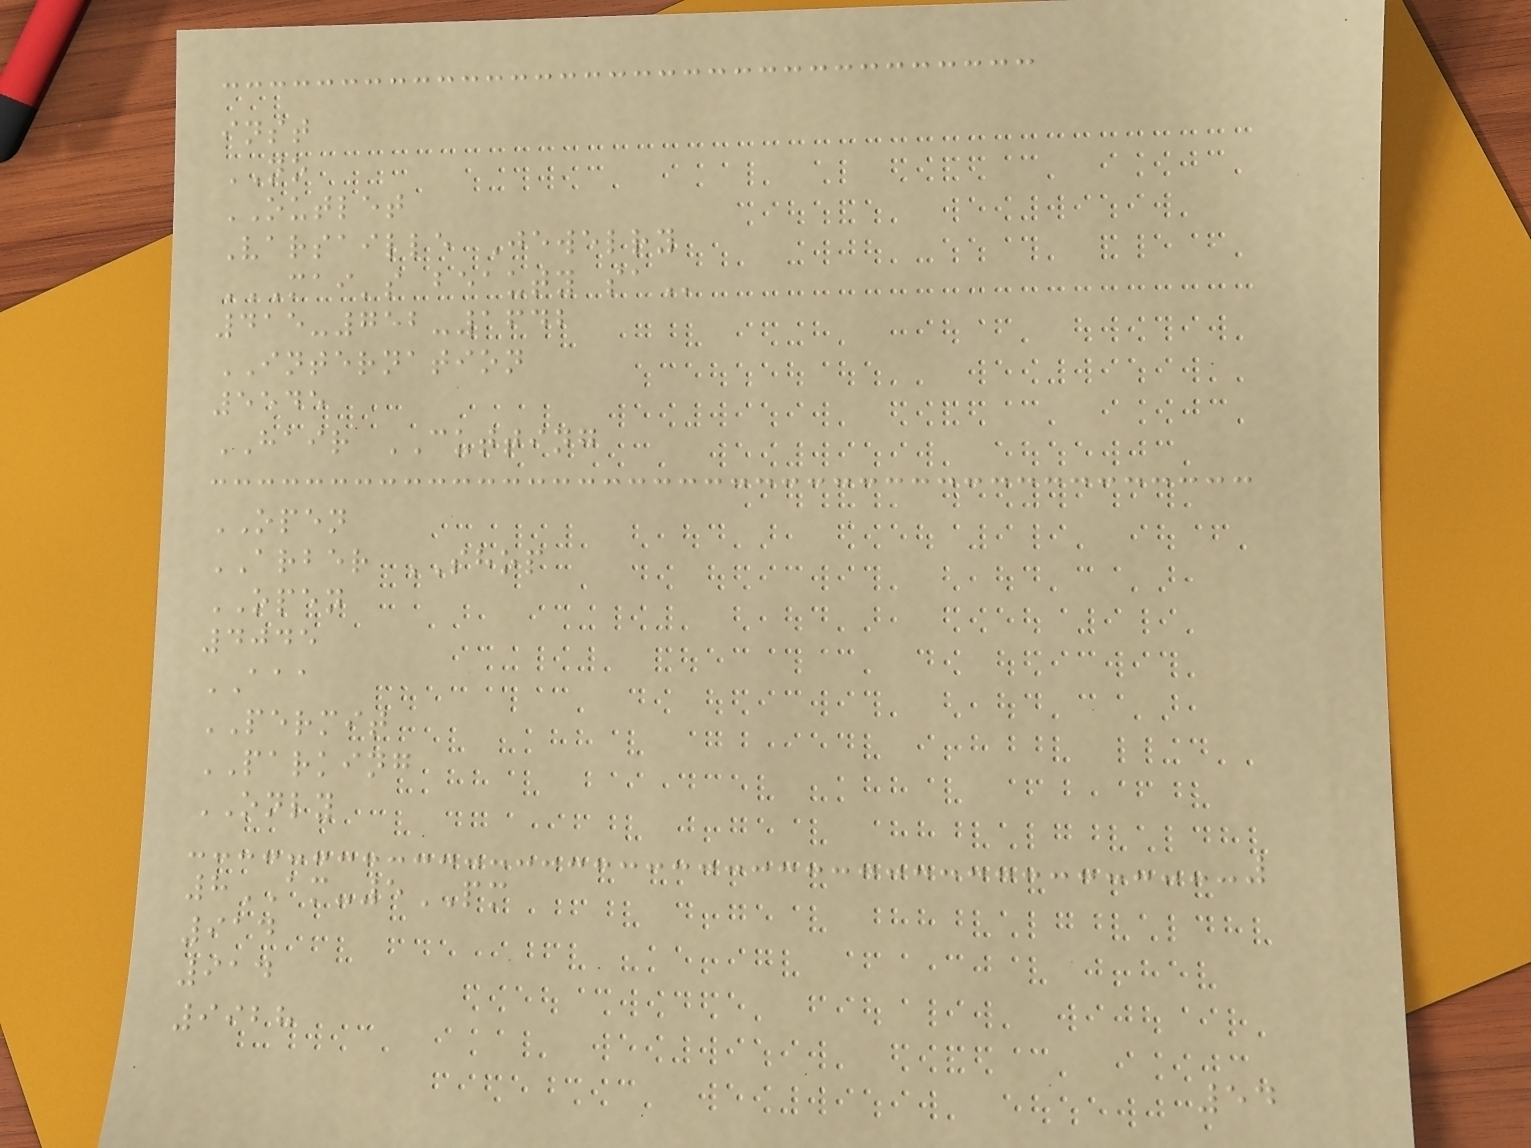inst
NO
OUTLET
Varsaille Jewelry
MAI'S BEAUTY SA
415-752-1642
INTERNATION
5545
HAIR CUTTING
OPEN
ARBER SHOP
OPEN
4045
AAA
PERMIT
PARKING
ONLY
8AM-5PM
914
914
9928
54
